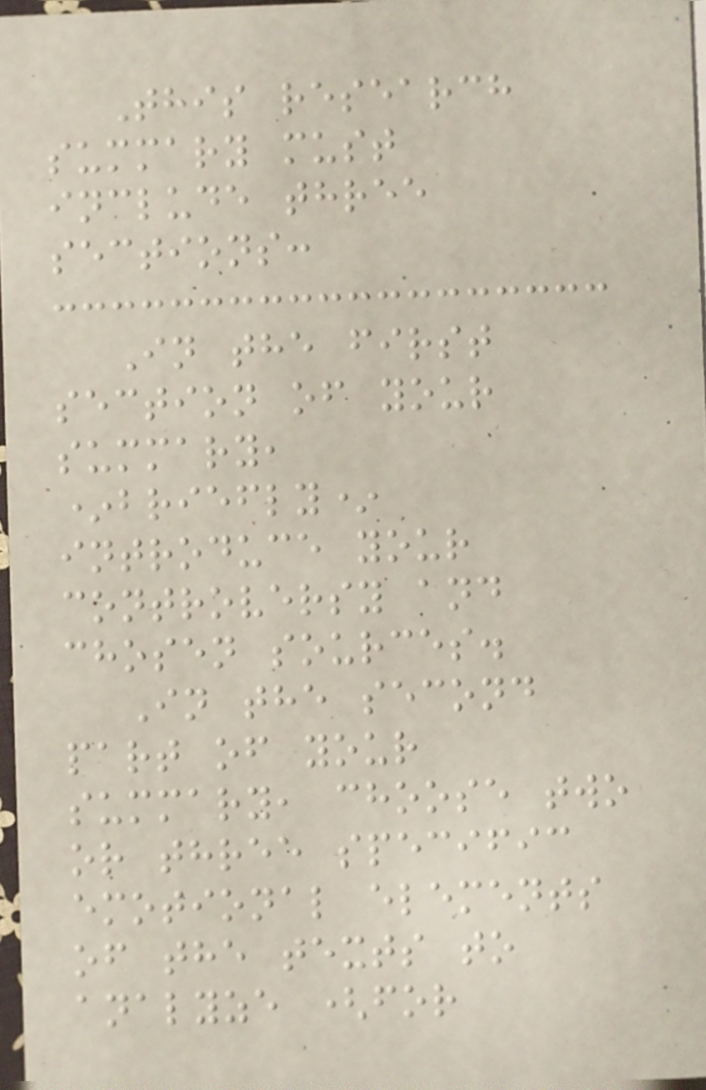This research
summary must
include three
sections:
In the first
section of your
summary,
*briefly*
introduce your
controversy and
chosen sources.
In the second
part of your
summary, choose two
or three specific
emotional elements
of the texts to
analyze (for
